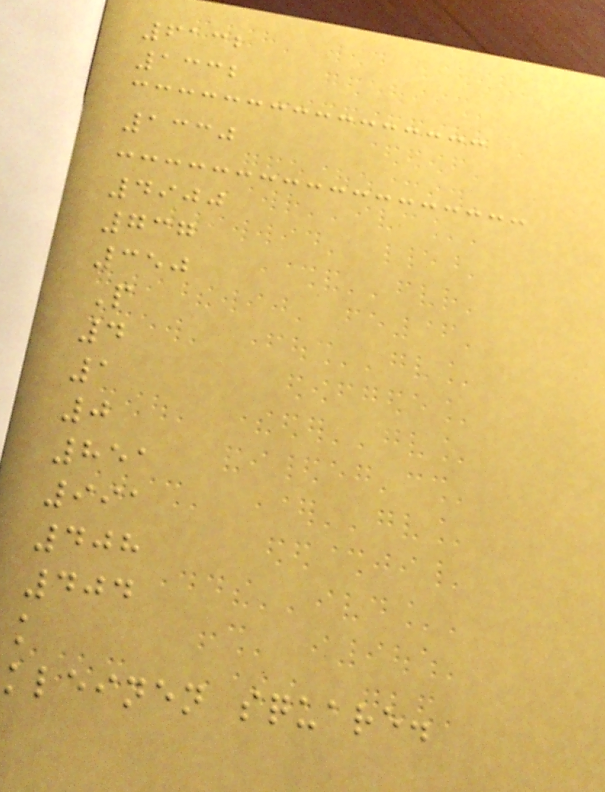6132
1332
1330
4900
737
350
P
4
1
0
851
991
408
404
k
kleinen square.
